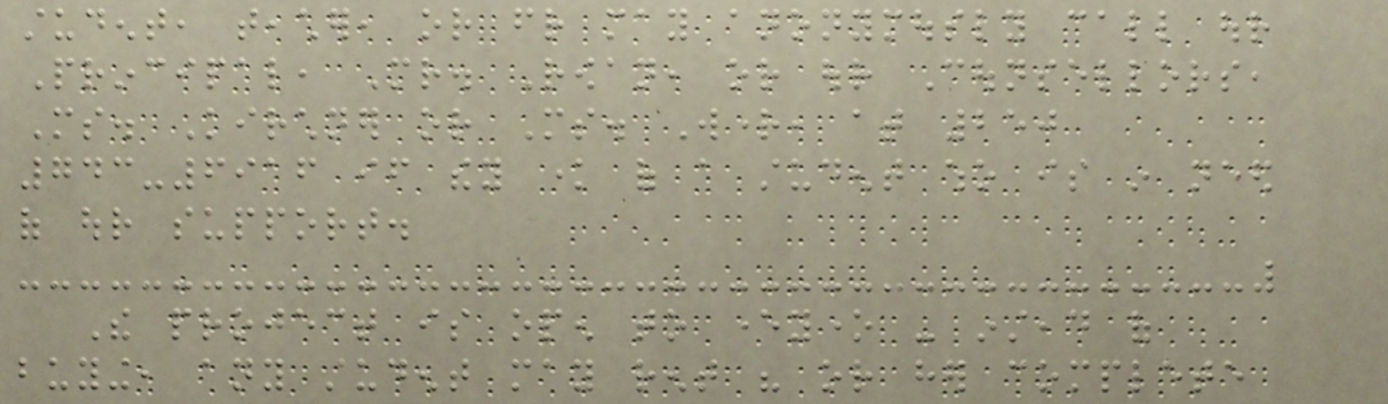student, teacher, or friend may anonymously call our
Principal, Mr. Rowan, or our Counsellors,
Ms. Kirchner or Ms. Wright, at 250
743-6916 if they know of a student who is in need
of our support.
The project is open to everyone - instead of
buying, any student may rent his or her complete
